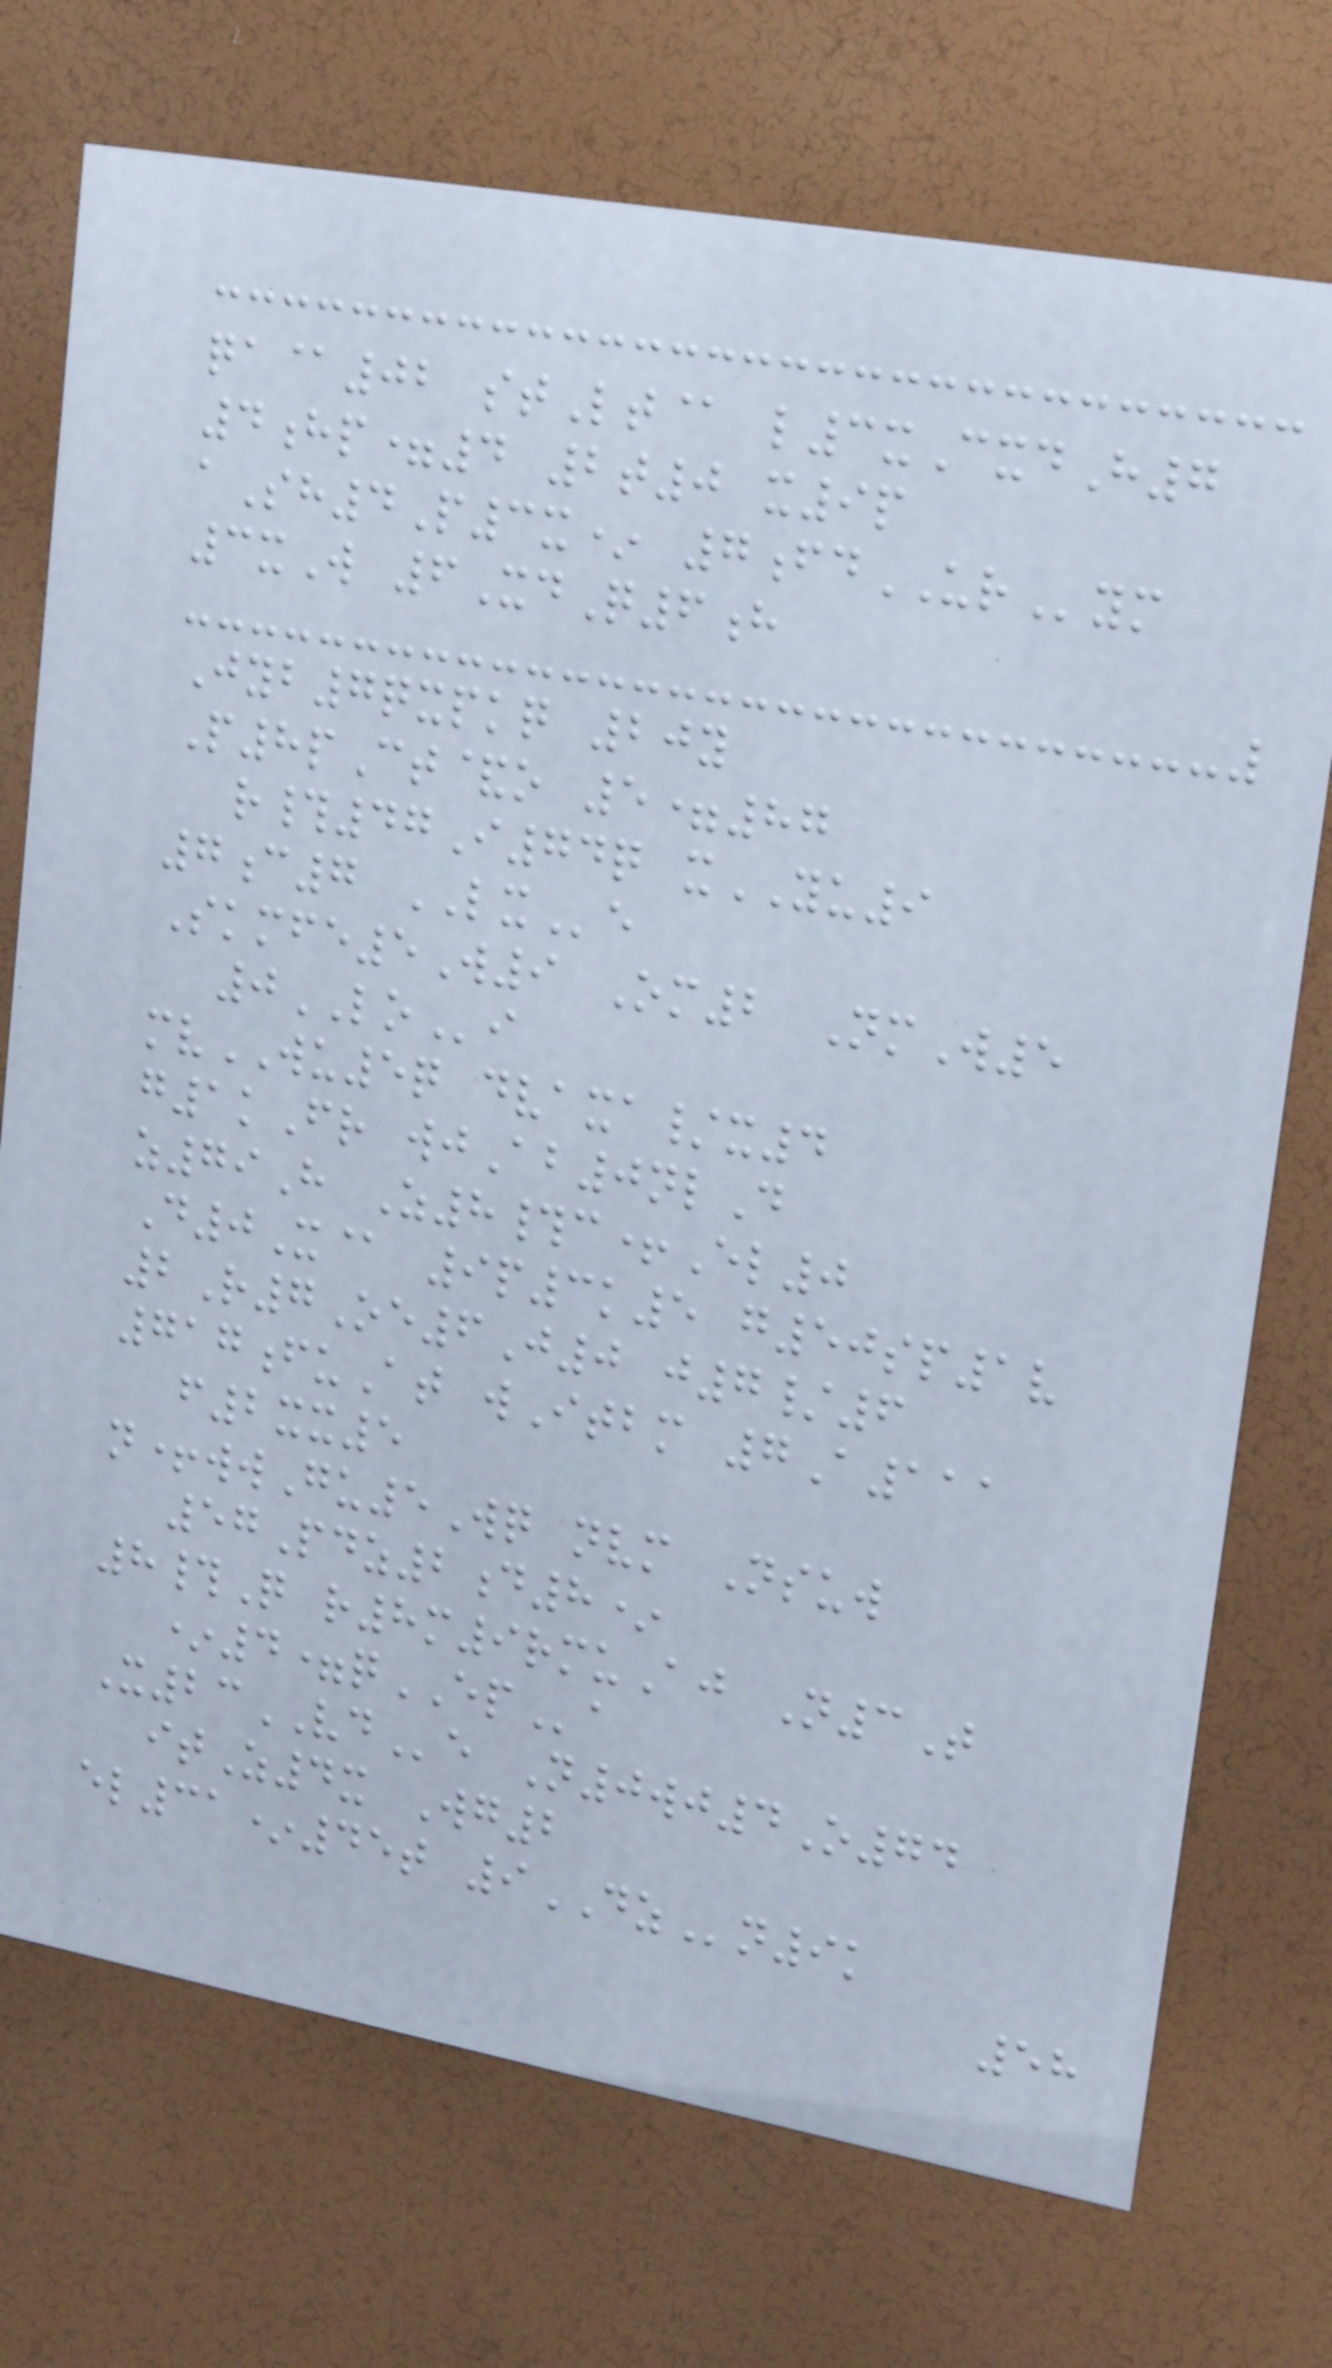qa@02 stLt@ l3xCxdH7
4hp=4 2t0 x9p
aSh4P3x* 7fdURym
3xW 6XdQ6h
Jyb7qxpkq 20y
P8pCt&o 5=87
r#47I74q xYU9
7c7 LXe
Skmfe5W9 Om2 NmW5
0LOi
mvWU5q dvaxa/x4
g1kFr wjAb0nlD
z79H Z8#c+El0
D0X@ 9p3k5 g50sp1v
2R7Oe6J0 j7/6
717fuAt wItbm 7A111
f2xx5
n+wwGu5Wq nvm Nsuw
57Pdz2d8*
8#Q r8m9rmuAj N3T
*4=qEPa
X23VDe N0wj4O74
itZ4x Wg2
el31*45t 9DZn9k
58
